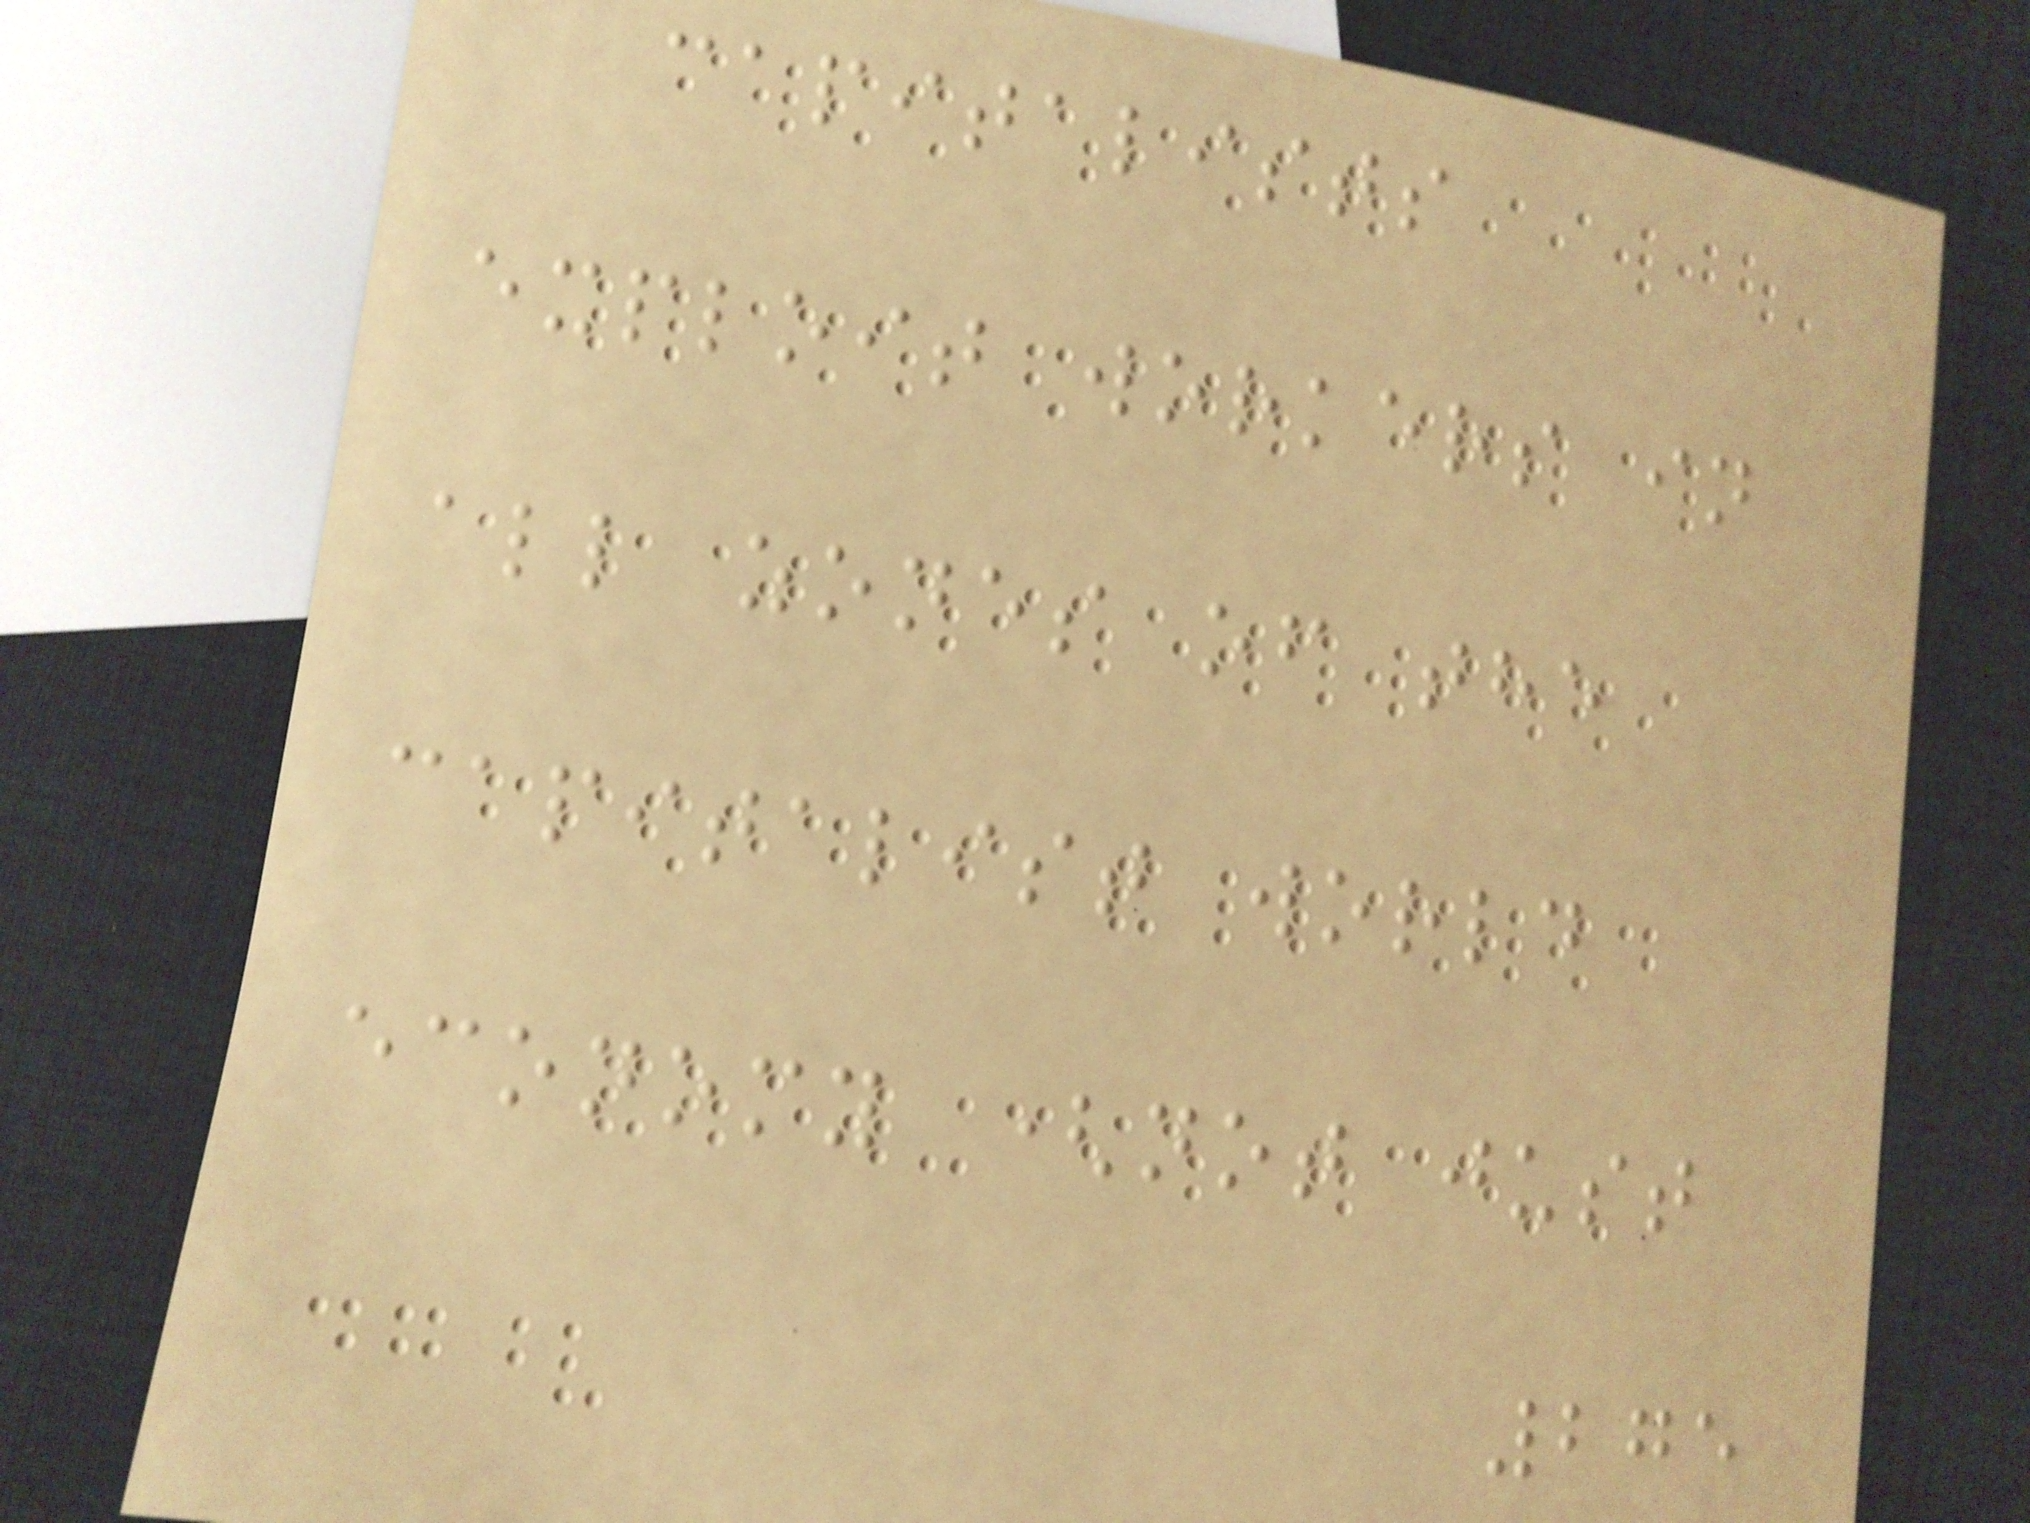capitalists
exploit workers in
all zones of the
capitalist world
economy (not just
275
